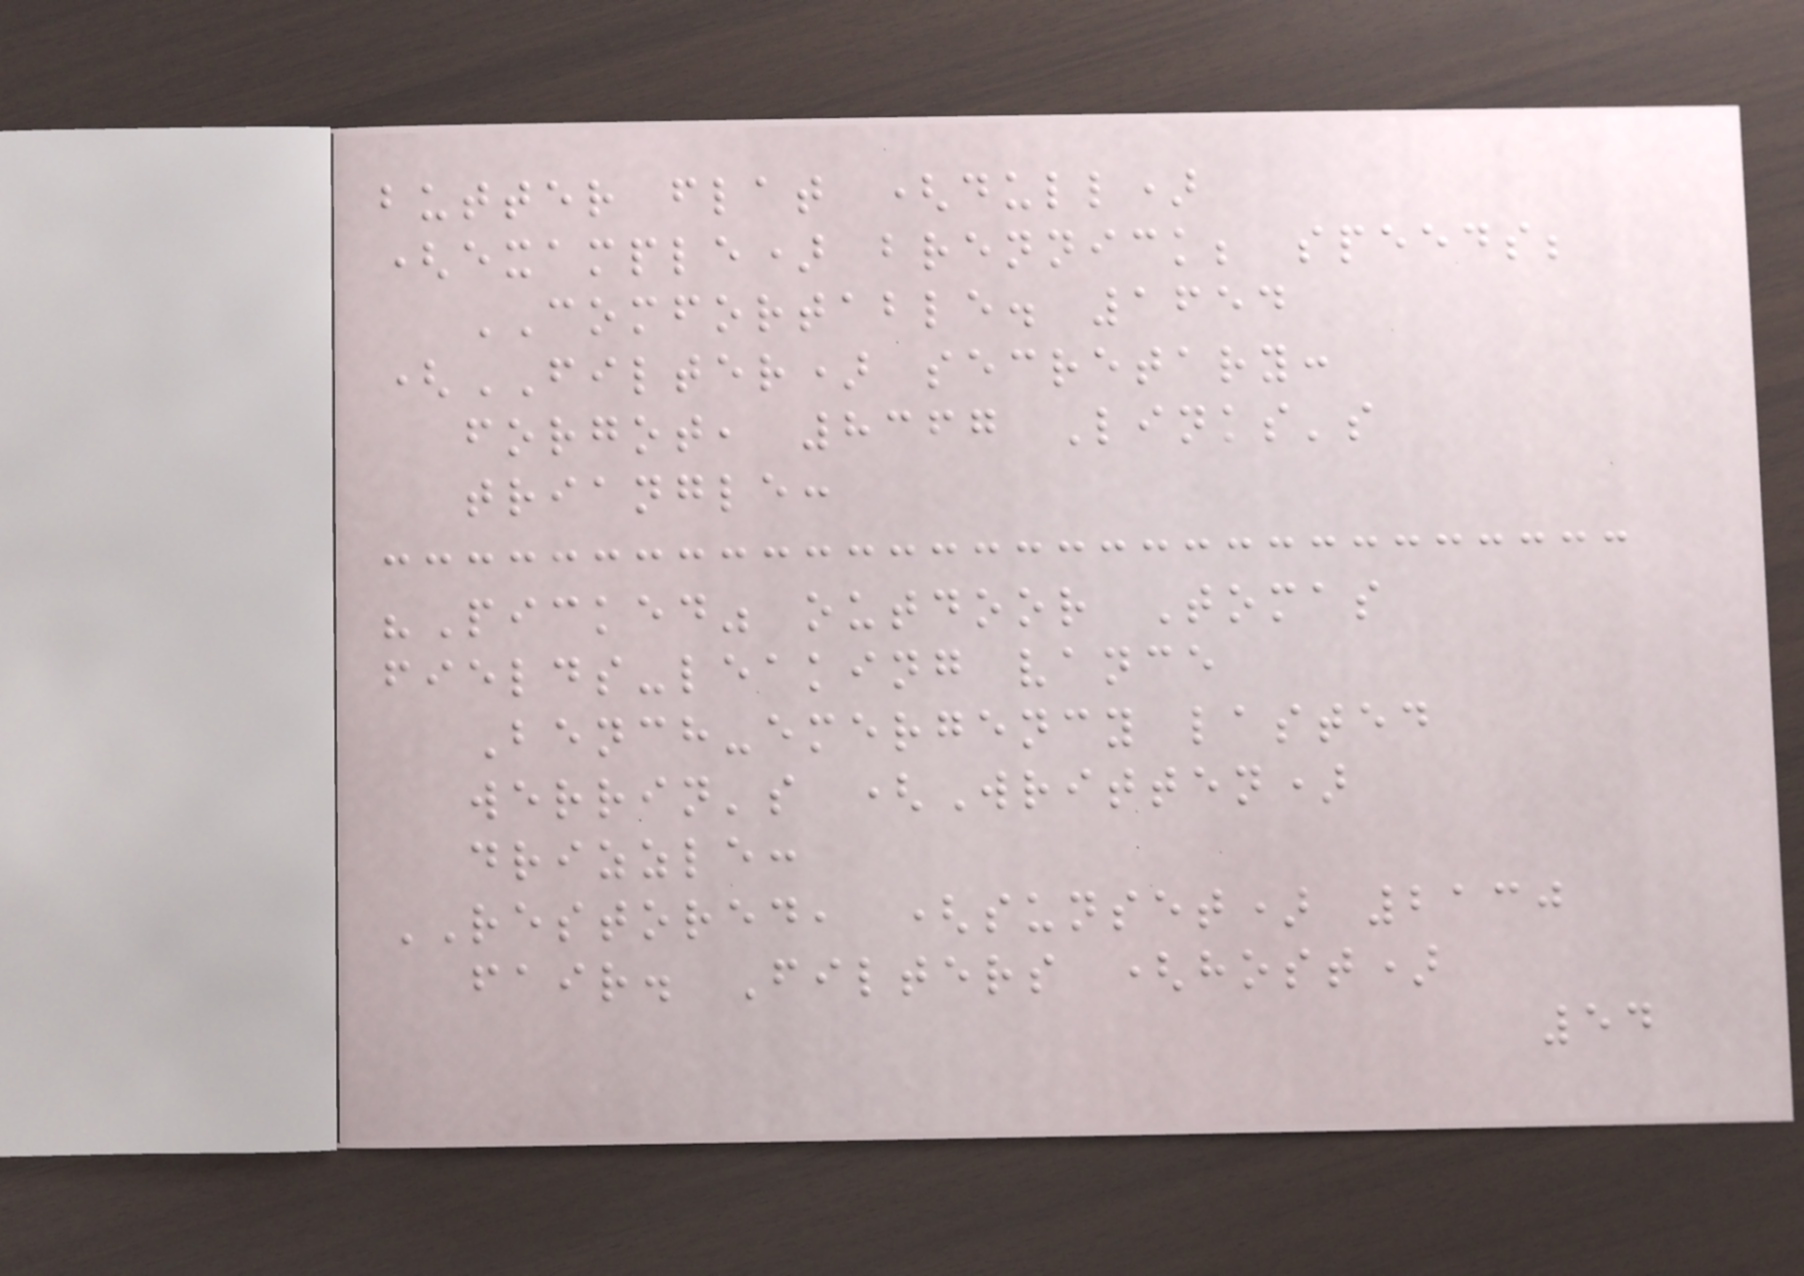butter flat (dull)
(example) brennick; speeds;
COMFORTABLE. 1654
(FILTER) secretary:
forgot, 8367 Links's
triangle:
"Picked" outdoor Tomas
fields-leaking vance
Bench-emergency lasted
werrin's (Written)
drizzle:
RESTORED, (sunset) 2130
fair. Filters (host)
54
